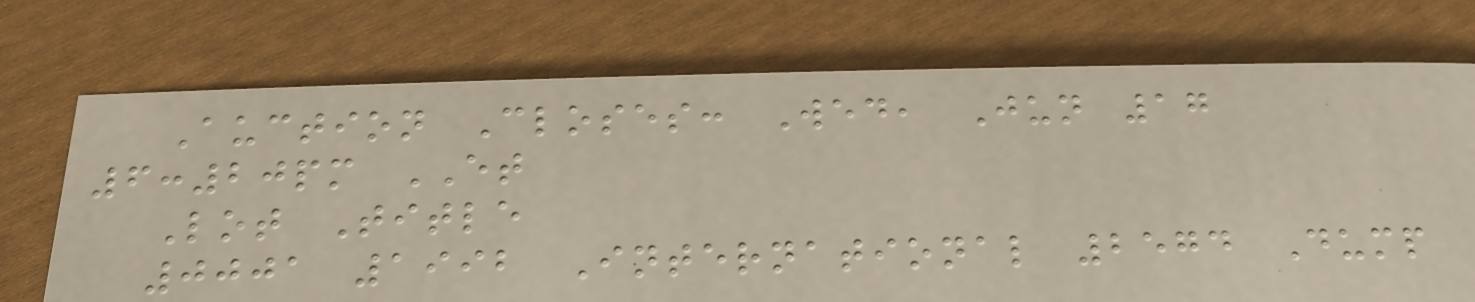Auction Closes: Wed, Jun 17
6:20pm ET
Lot Title
0001 1992 International 2574 Dump
